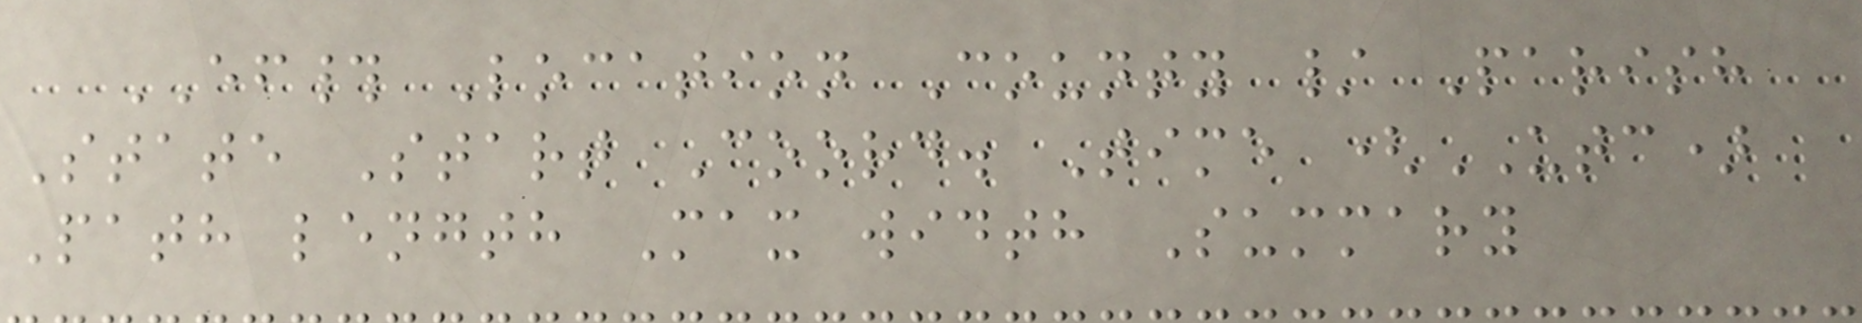EF# Location County / Parish
State Start Coord. Time (UTC)
Path length Max width Summary
